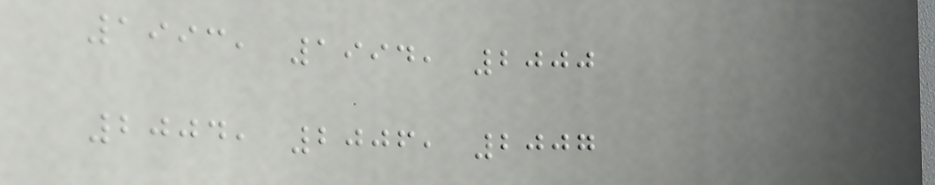1993, 1994, 2000
2004, 2006, 2007
